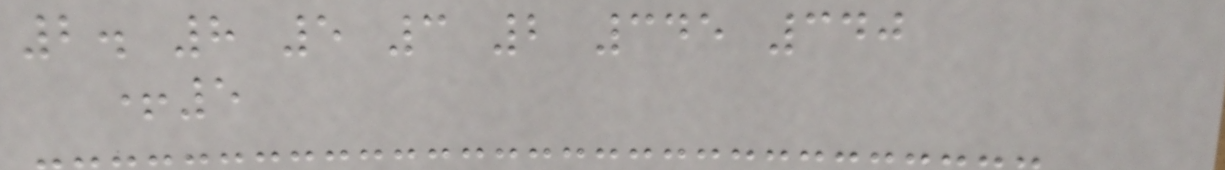2. 8 5 3 2 345 340
+5
